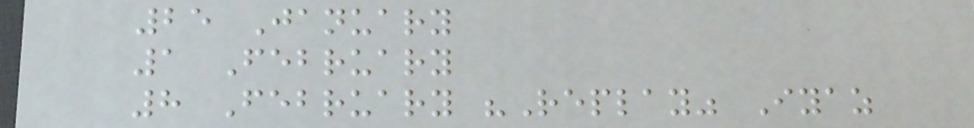25 January
1 February
8 February "Replay" Iyaz
